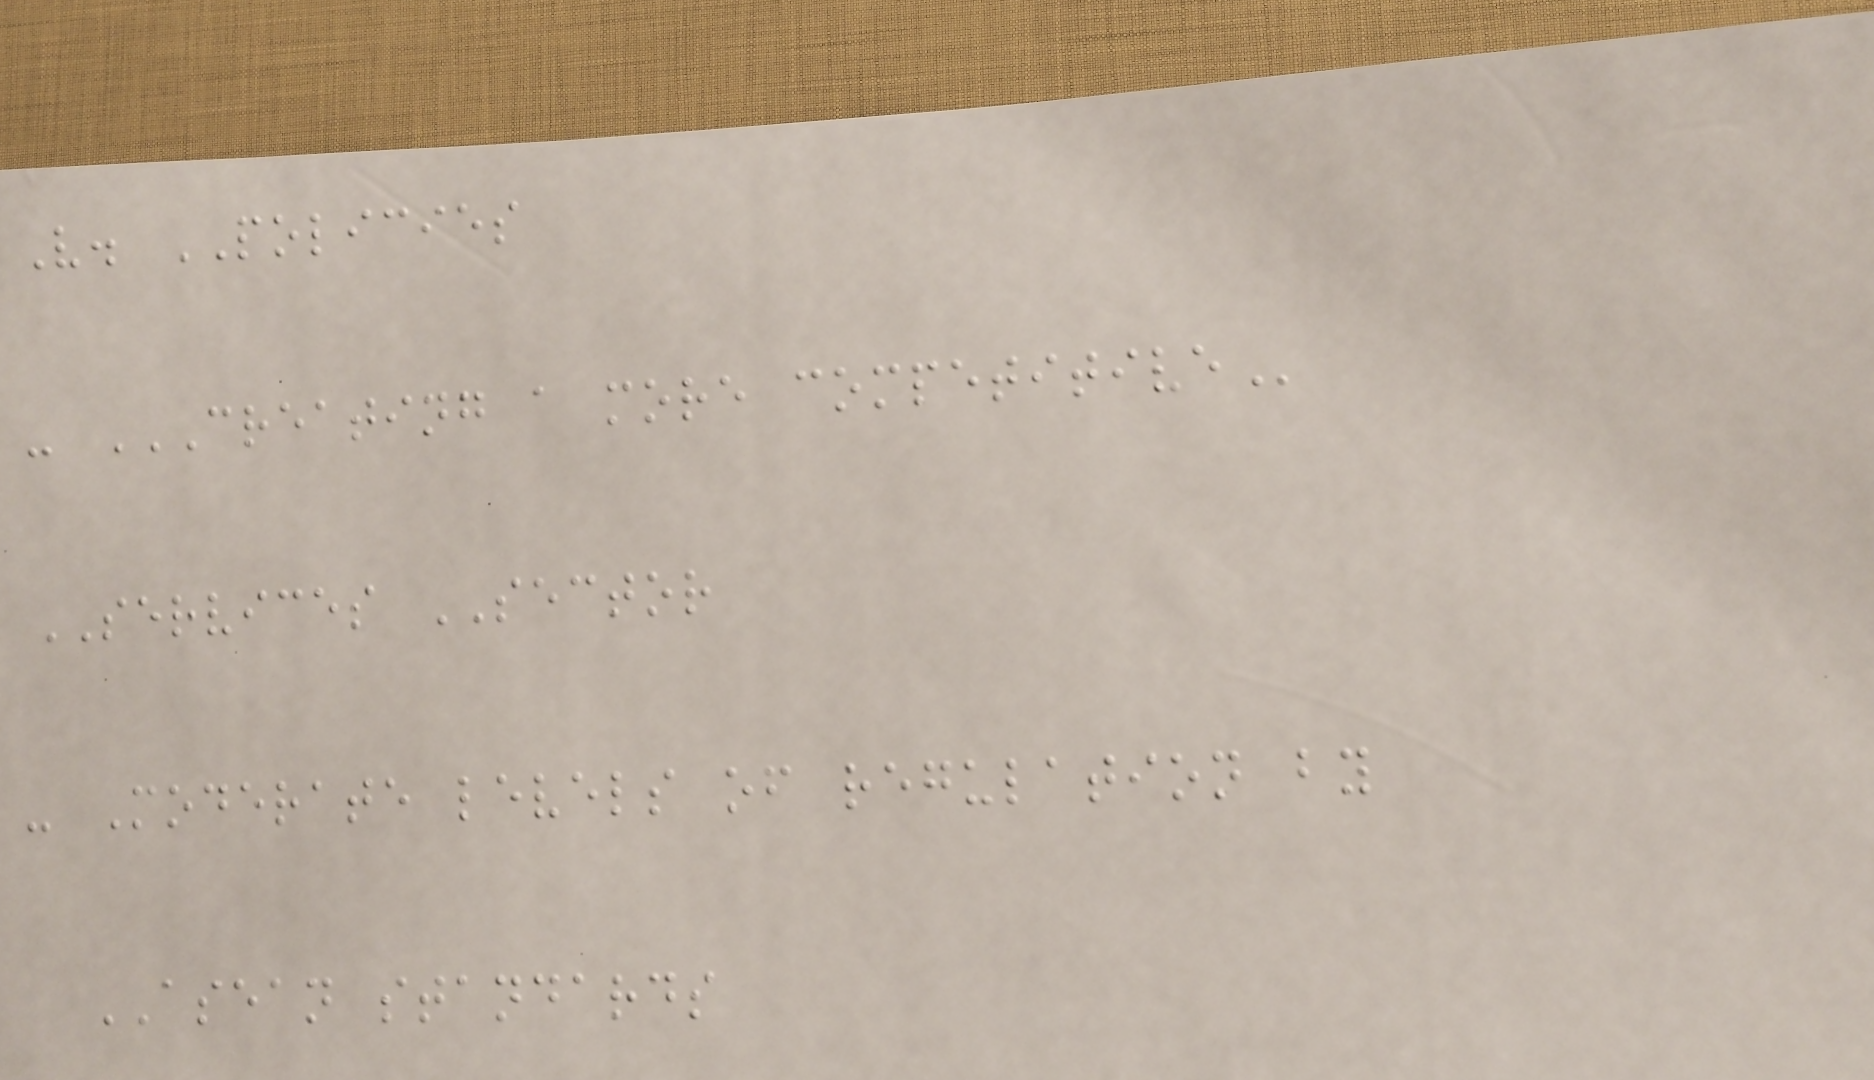V. POLICIES
- CREATING A MORE COMPETITIVE
SERVICES SECTOR
- Moderate levels of regulation by
ASEAN standards
